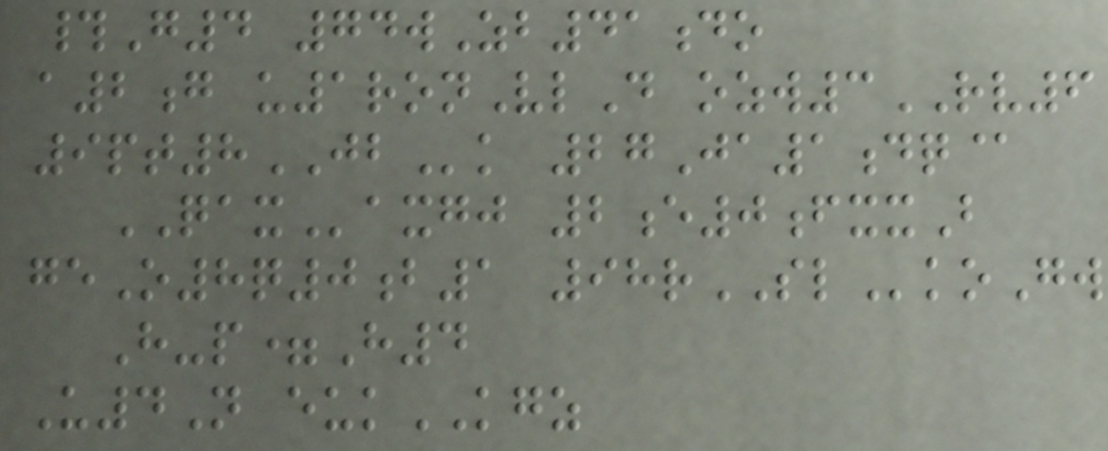#G4 74wZb41do
a2g u1ronVlD ozw3RV6
9pt8JBk 27Ja1dq@
QAXaxgj 2e0fxxB
geO8q0b1 98rSLkoGw
H-p=H4
U4N eukKGZ
